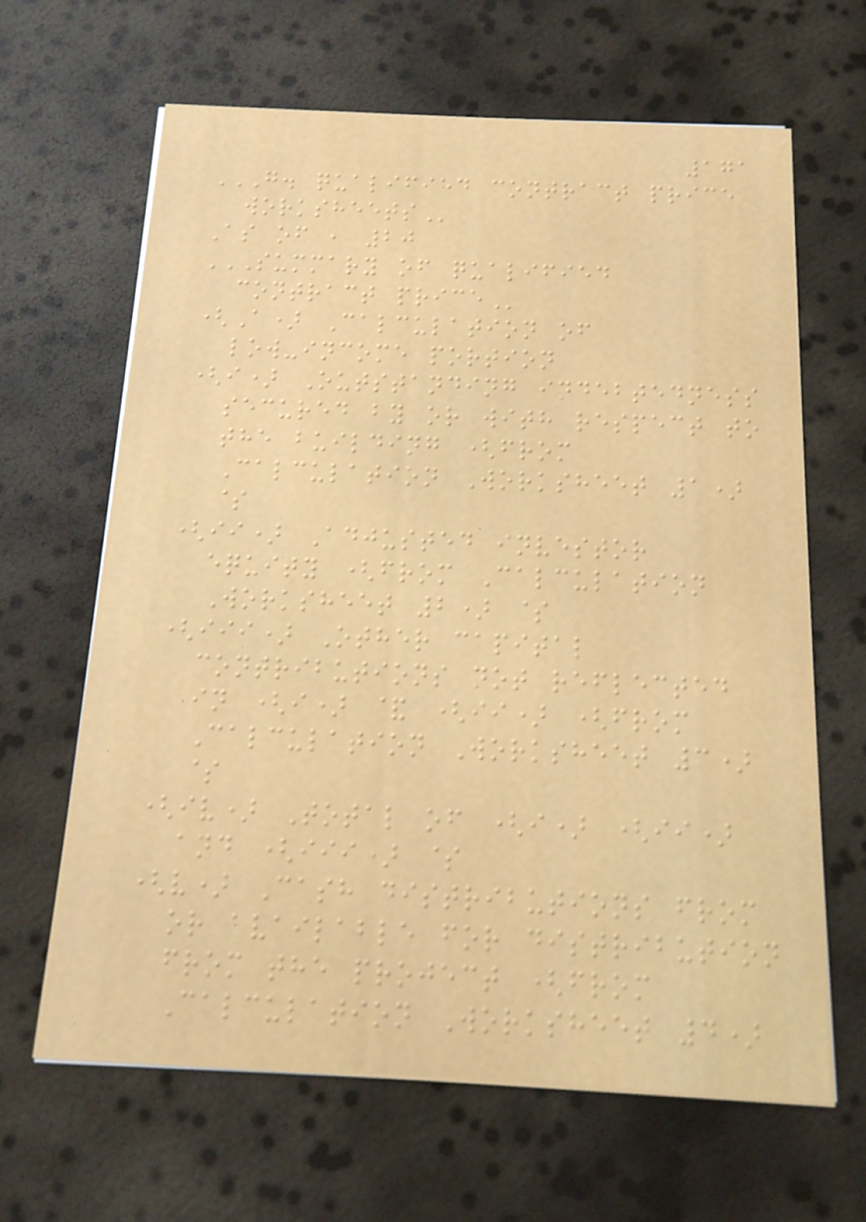171
G. QUALIFIED CONTRACT PRICE
WORKSHEETS
As of , 20
SUMMARY OF QUALIFIED
CONTRACT PRICE
(A) Calculation of
low-income portion
(i) Outstanding indebtedness
secured by or with respect to
the building (from
Calculation Worksheet 1)
$
(ii) Adjusted investor
equity (from Calculation
Worksheet 2) $
(iii) Other capital
contributions not reflected
in (i) & (ii) (from
Calculation Worksheet 3)
$
(iv) Total of (i) (ii)
and (iii) $
(v) Cash distributions from
or available for distribution
from the project (from
Calculation Worksheet 4)
